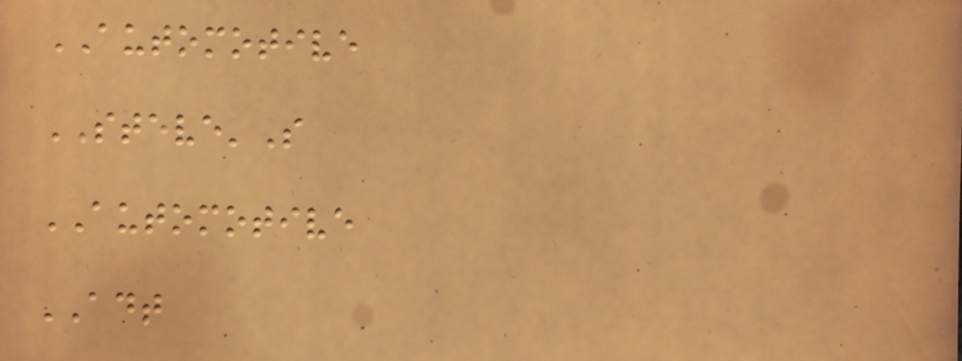AUTOMOTIVE
STEVE'S
AUTOMOTIVE
ADT
